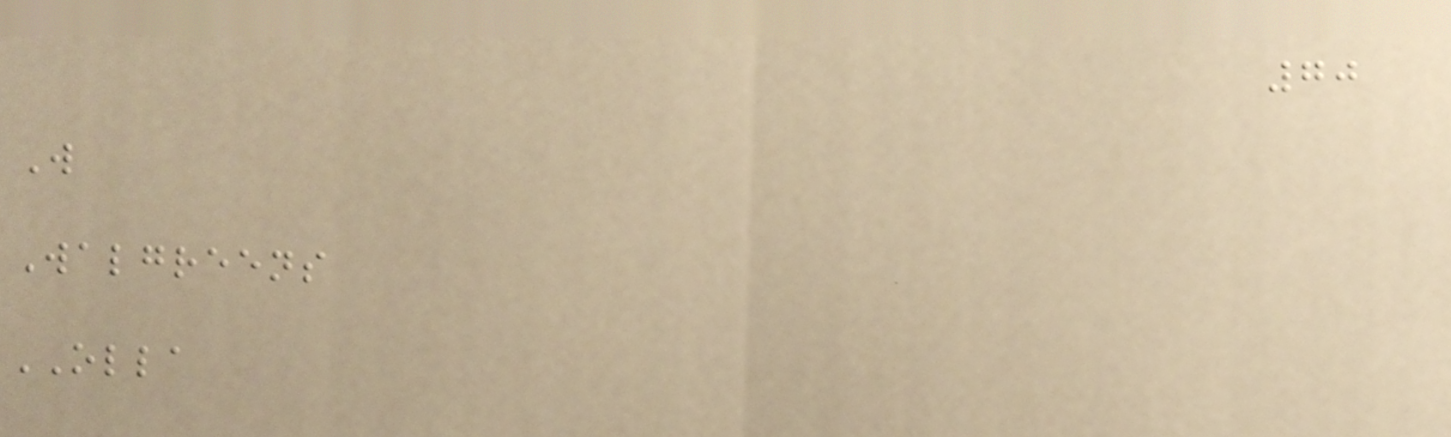70
W
Walgreens
OLLA
